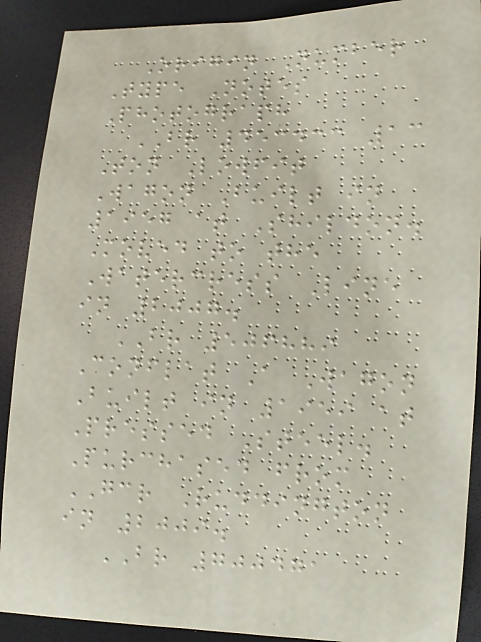Origin Number
Type Notes
Photograph
BR 453433 13
Ton Lowfit
Wagon Built in
1957 at Shildon.
Moved to the
Watercress Line
in 2007.
BR 506889
Conflat A Wagon
Built in 1959 at
Pressed Steel.
Purchased from
GCR Ruddington
in 2009.
BR 700471
